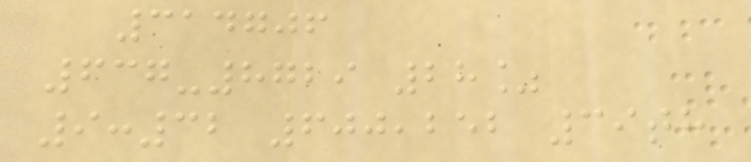314706
637-8729 28%
9:32 600,252 39th
